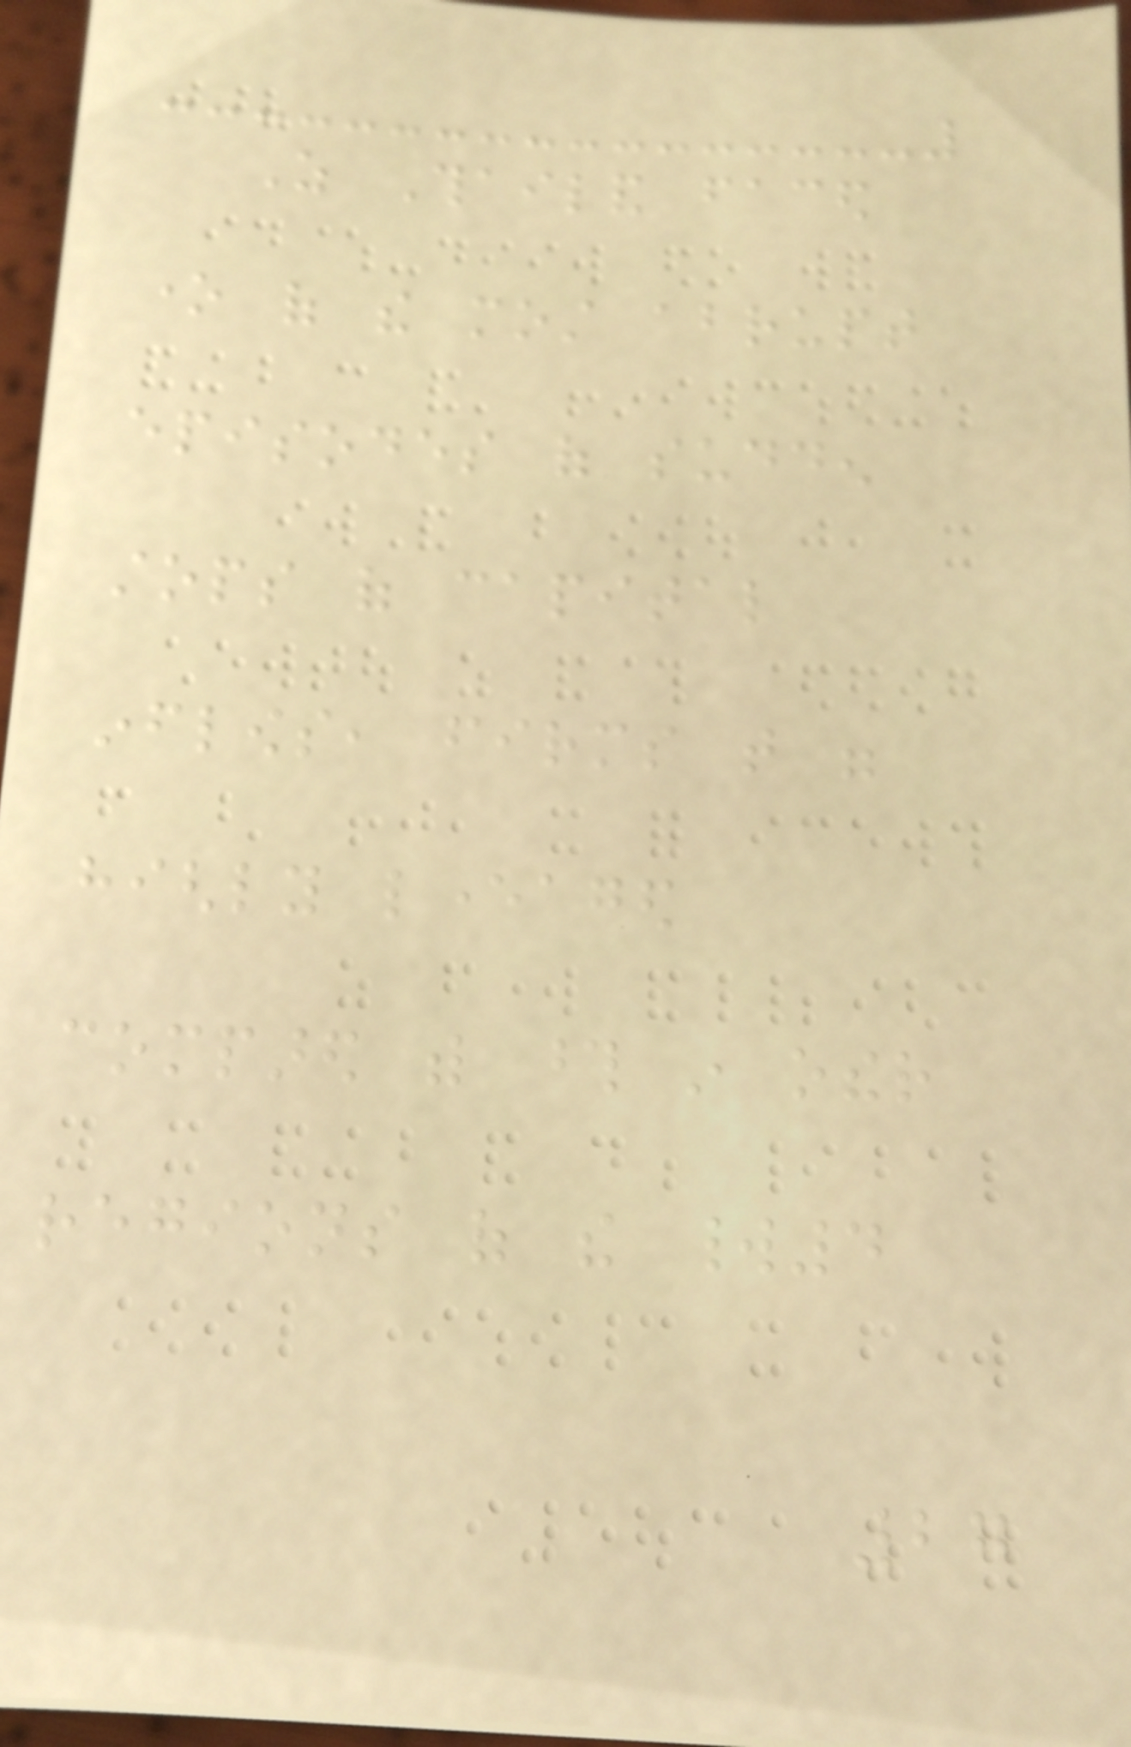As Thailand faced
one of the most abrupt
episodes of sudden
stops of capital
inflows, firms that were
highly leveraged
compared with those in other
regions of the world4
27
